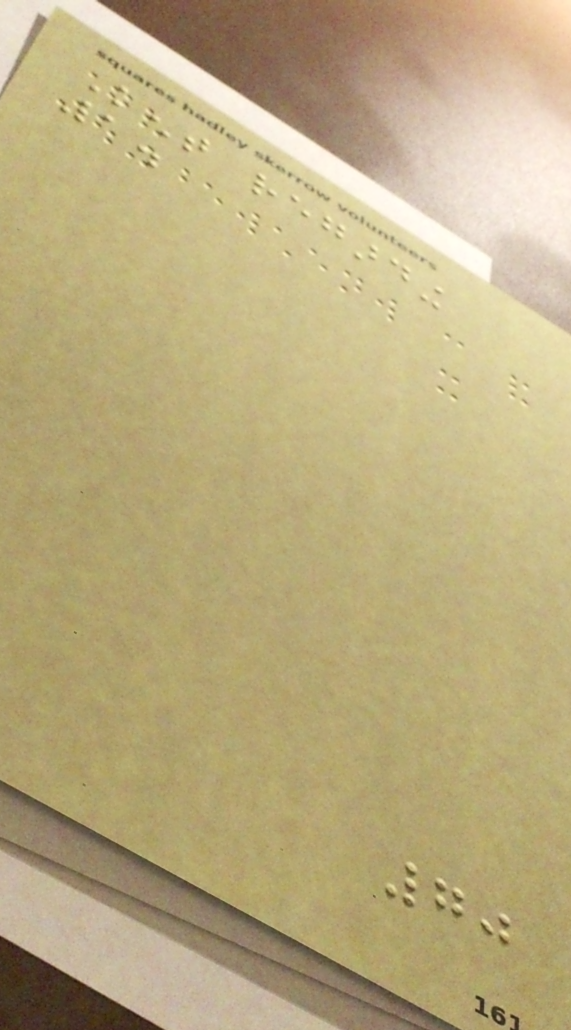Kent regarding
1.
70
